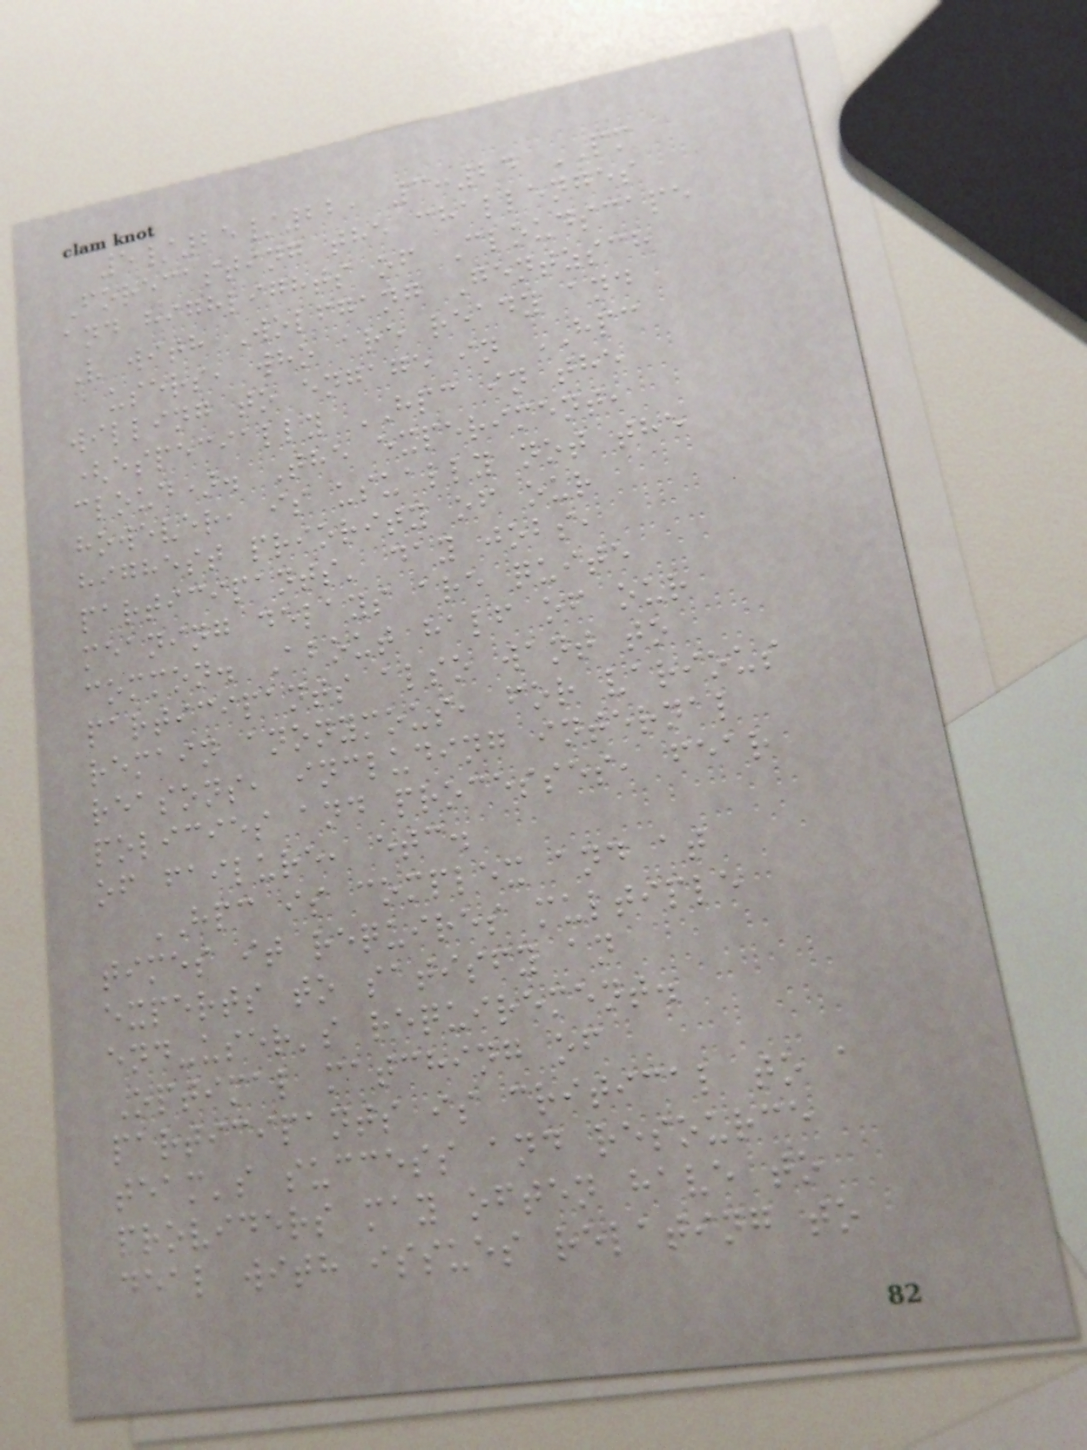5/25/22, 3:24 PM
Forecasting the challenges
and highlights of Cloudscape
V with Wolfgang Gentzsch
users, who are ready and
willing to engage in HPC
(especially HPC in the
cloud). The experiment,
however, is usually not the
highest priority of our
participants' day jobs,
meaning delays are quite
common. About half of our
participants also want to
remain anonymous, for various
reasons, including internal
policies and processes, fear
of failure, etc.
HPC is complex and at
times it requires multiple
experts to satisfy an
end-user's requirement.
Optimal matching of
participants is critical to a
team's success and resource
providers may often have to
deal with issues relating to
